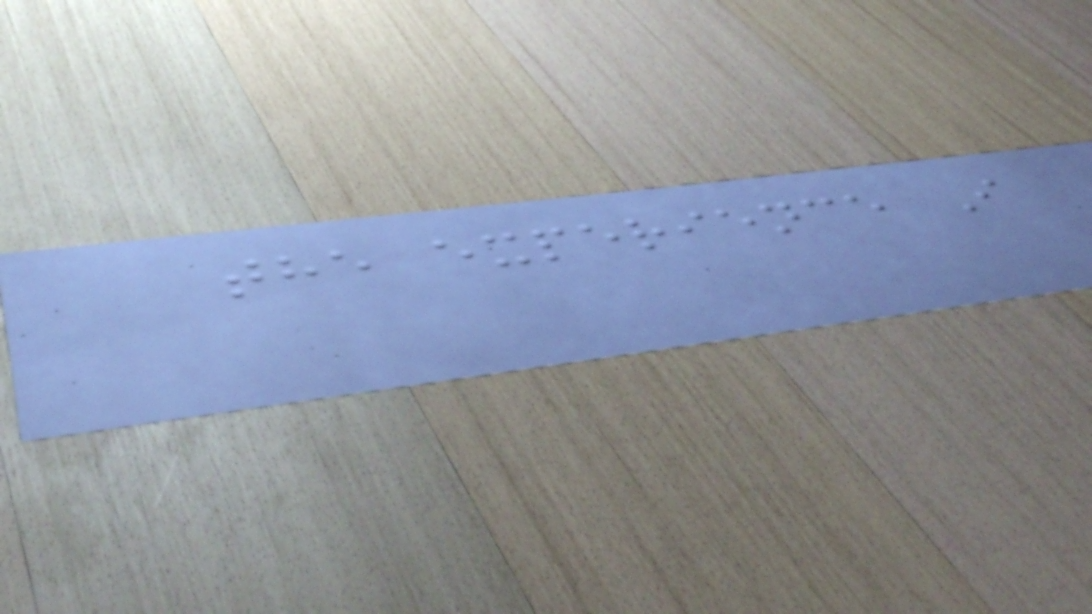the experience I
